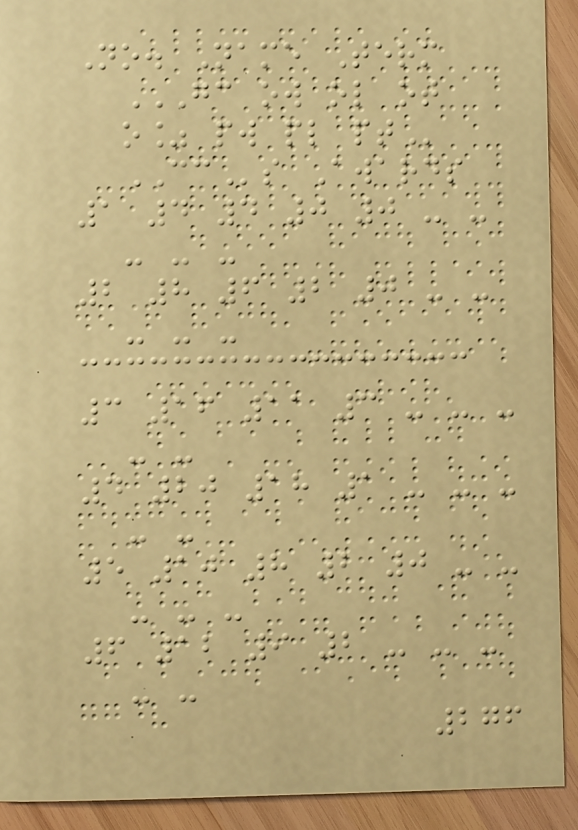No. Name Term
GC OW OL OT
O% PW PL PT
CCs Awards
1 4 4 0 0 - -
- - -
2 8 6 2 0 - -
- - -
3 16 11 3 - - -
- -
4 20 18 1 - - -
- -
5 10 8 2 0 - -
- - -
6 12 9 2 - - -
- -
276
